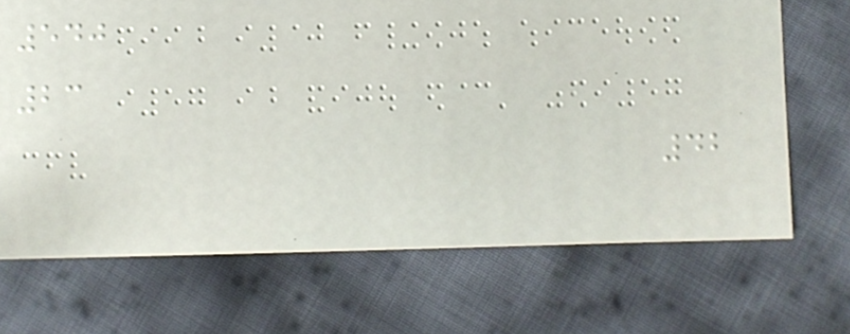540
23
42
